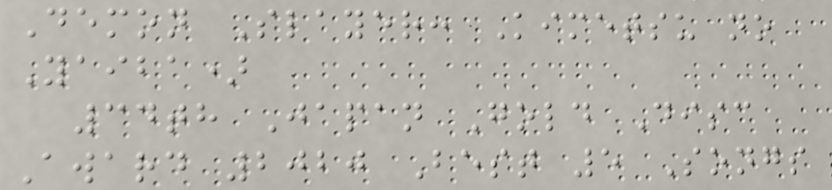Demon Slayer: Kimetsu no
Yaiba)
34th Japan Gold Disc
Award 2020 Best 5 Songs
